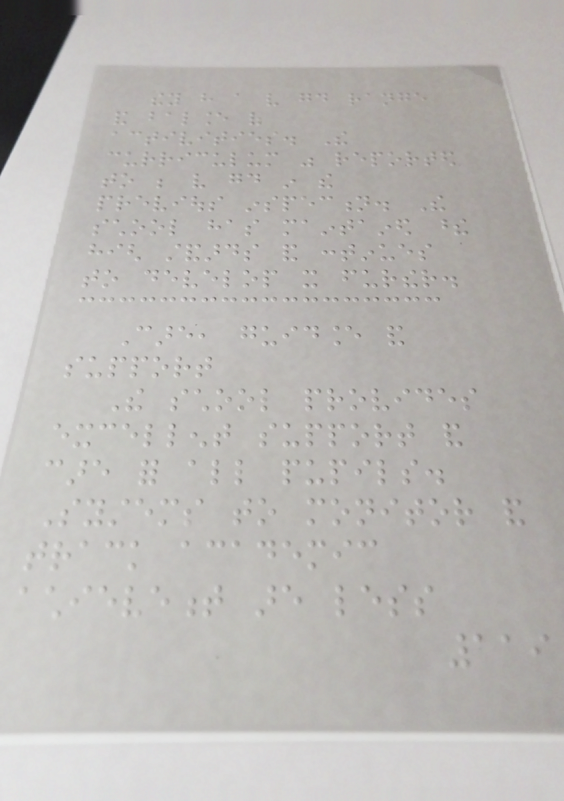they have a very good range
and balance of
activities. The
curriculum was reported
to be very good in the
previous inspection. The
school has maintained these
high standards and continues
to develop it further.
Care, guidance and
support
The school provides
excellent support and
care for all pupils.
Systems to monitor and
track academic
achievement are less
119
